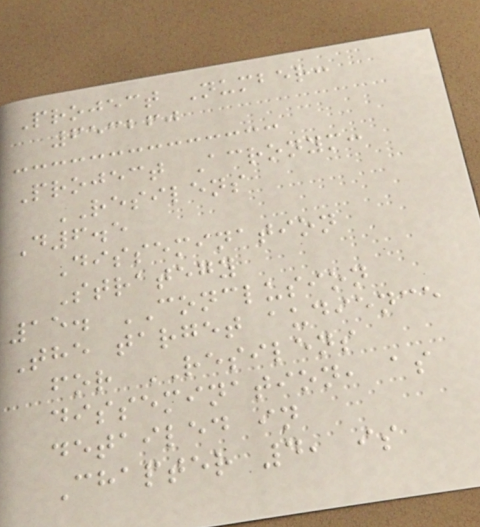Project Number:
653260
Project Acronym:
RESILENS
D6.5
Dissemination
Strategy
15. CONCLUSION
The target audience
for RESILENS
dissemination, as
detailed in
Chapter 4, is
